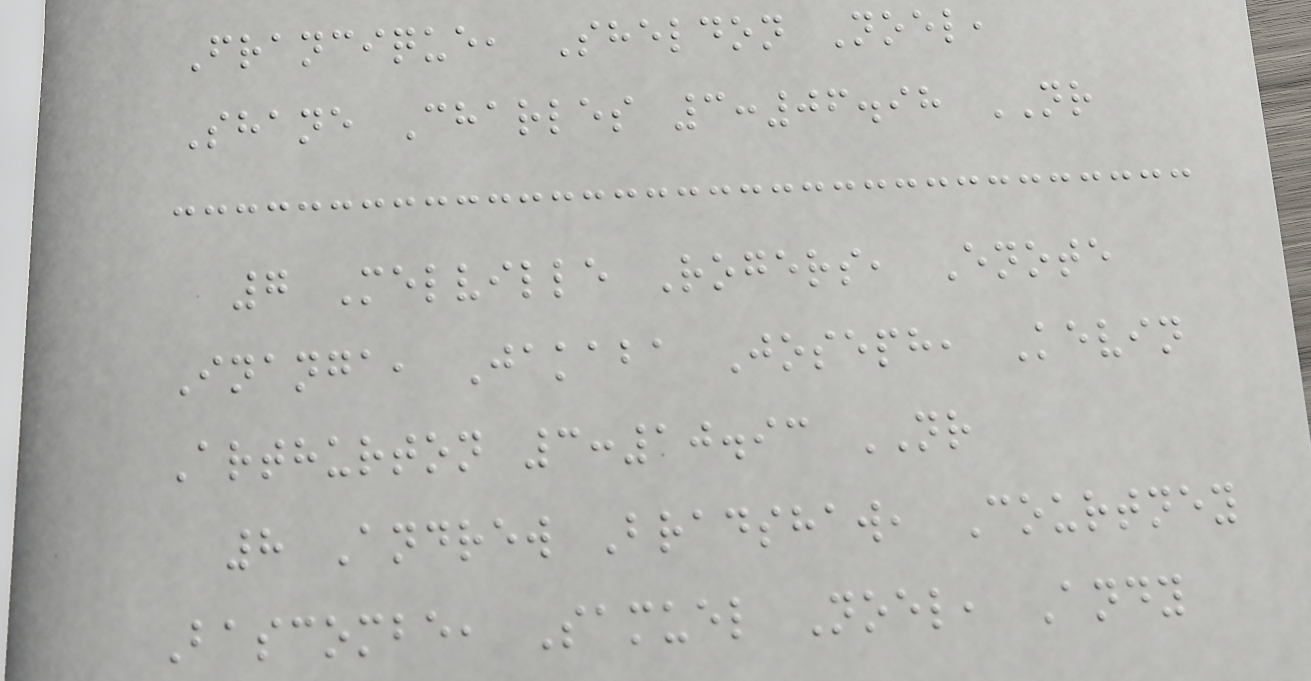Francique, Sheldon Noel,
Shane Charles 3:06.98 NR
7 Melville Rogers, Enote
Inanga, Jakaba Joseph, Kevin
Arthurton 3:10.93 NR
8 Andrew Bradshaw, Courtney
Bascombe, Samuel Noel, Andy
